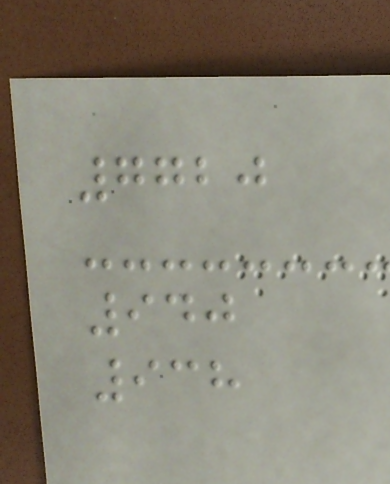7720
940
938
